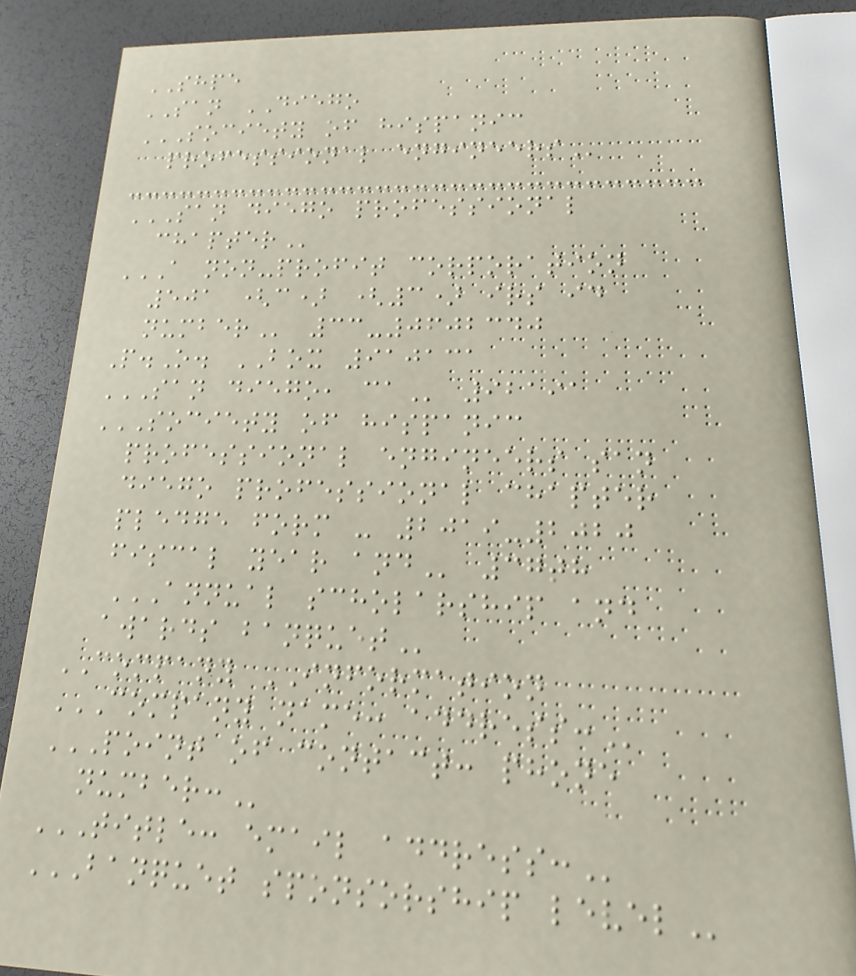SHPE
SAN DIEGO
SOCIETY OF HISPANIC
PROFESSIONAL ENGINEERS
SAN DIEGO PROFESSIONAL
CHAPTER
A NON-PROFIT CORPORATION
501 (C) (3) IRS ID
NUMBER 33-0602340
P.O. BOX 910131
SAN DIEGO, CA 92191
SOCIETY OF HISPANIC
PROFESSIONAL ENGINEERS SAN
DIEGO PROFESSIONAL CHAPTER
PLEDGE FORM - 2019-2020
FISCAL YEAR AND 37th
ANNUAL SCHOLARSHIP AND
AWARDS BANQUET
COMPANY INFORMATION
COMPANY NAME: ADDRESS:
POINT OF CONTACT: PHONE
NUMBER:
TITLE: EMAIL ADDRESS:
BANQUET SPONSORSHIP LEVEL
